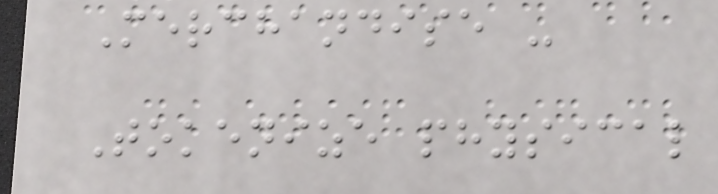Merchandise -
Tokenize physical
